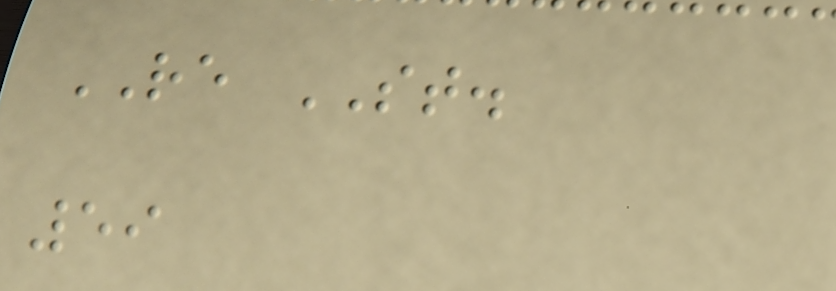RE ST.
59
